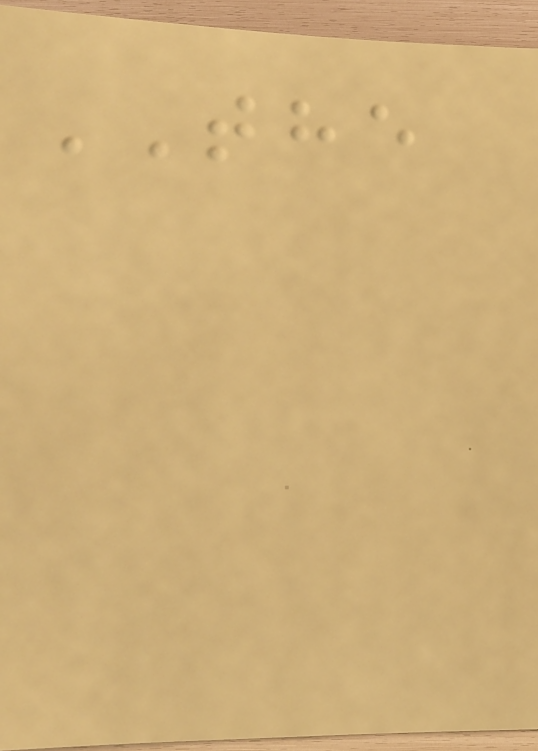THE
